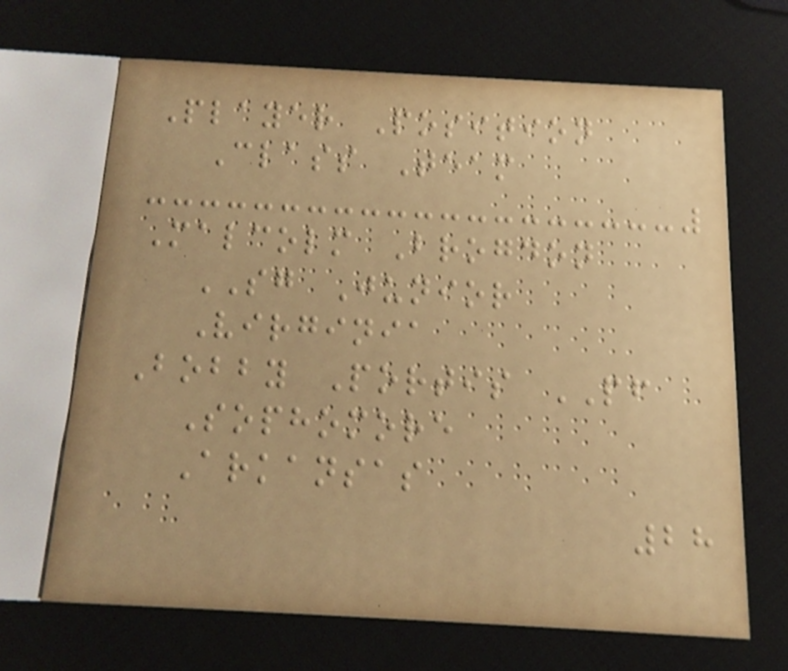Player Position
Class Team
Malcolm Brogdon
SG Junior
Virginia
Bobby Portis PF
Sophomore
Arkansas
28
